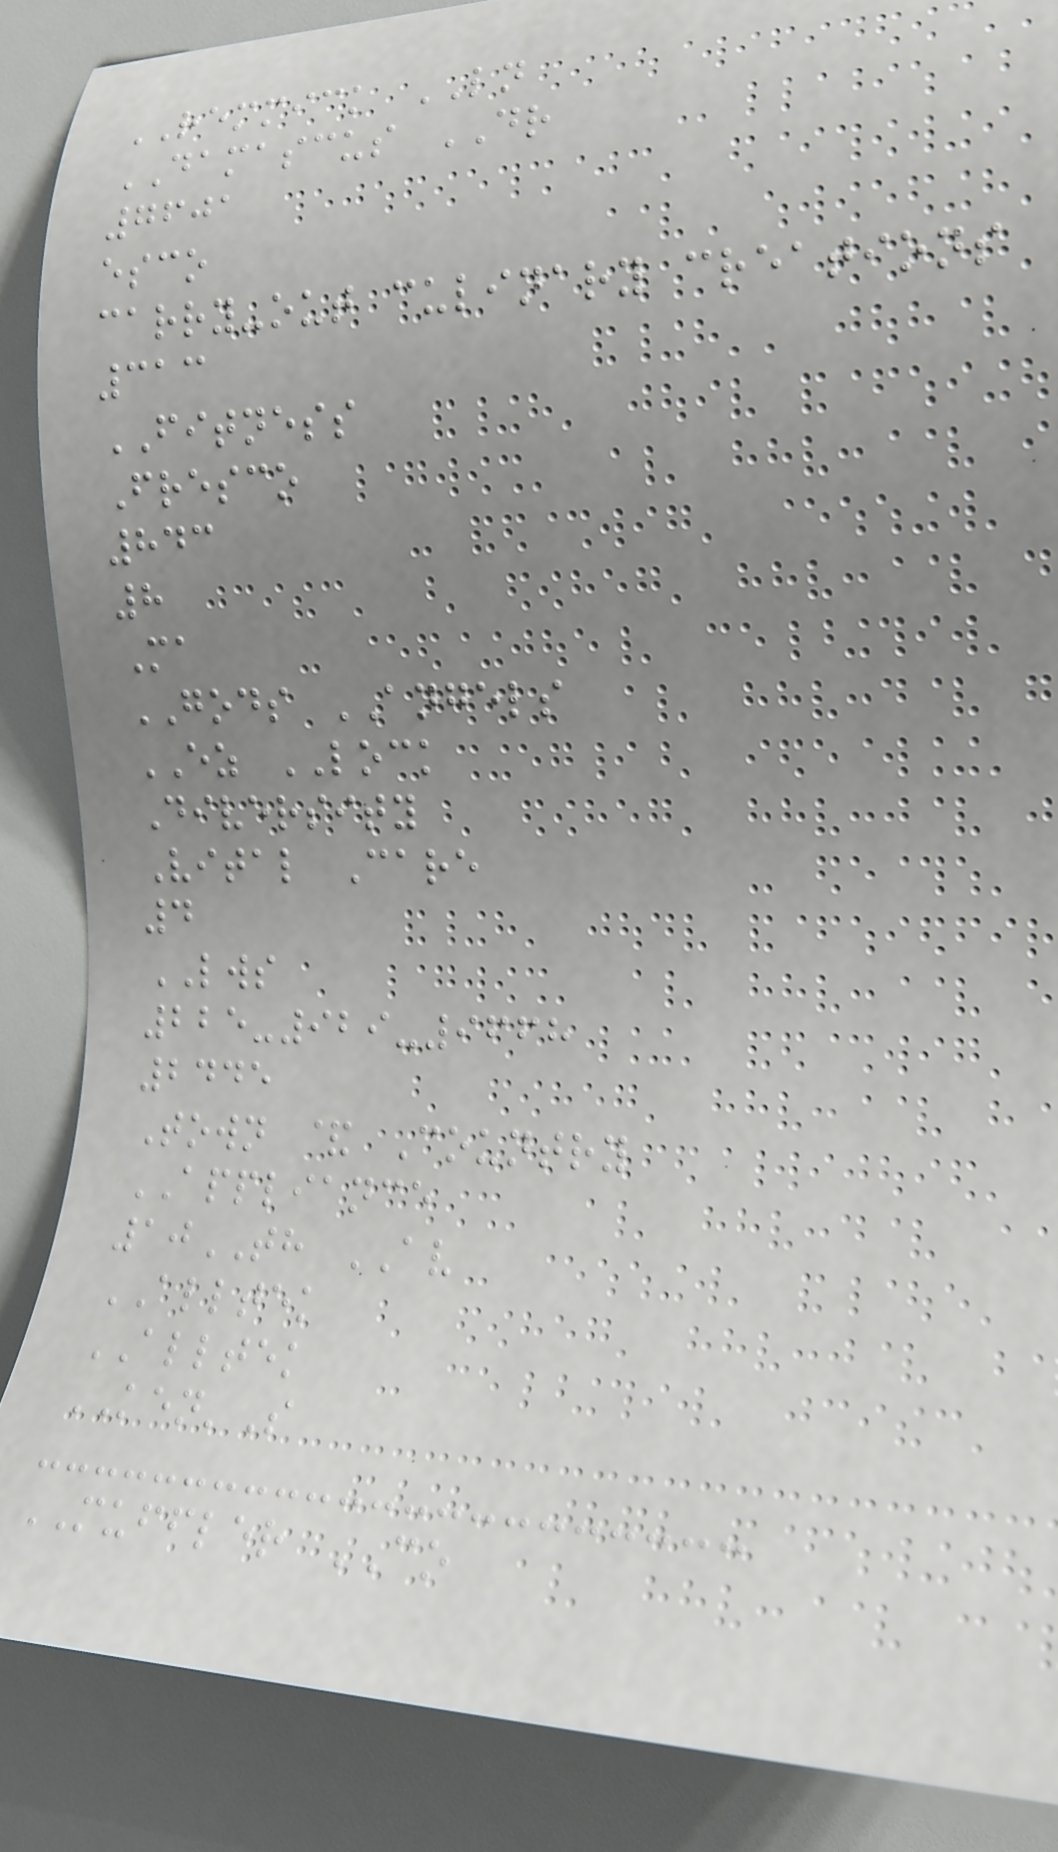REMMICK LN
DAMASCUS DR
7601
esco
carry-out culinary creations
313
FITNESS
Fresco
843
8
Ma
GODS ANGELS
EZ LOCK
Diversity
Vital Care
4
LWS
225-929-9668
2445
Town & Country
APPLIANCE
10TH AV
ALLTEK
ALLTEK
KEN'S
MUFFLER CO
